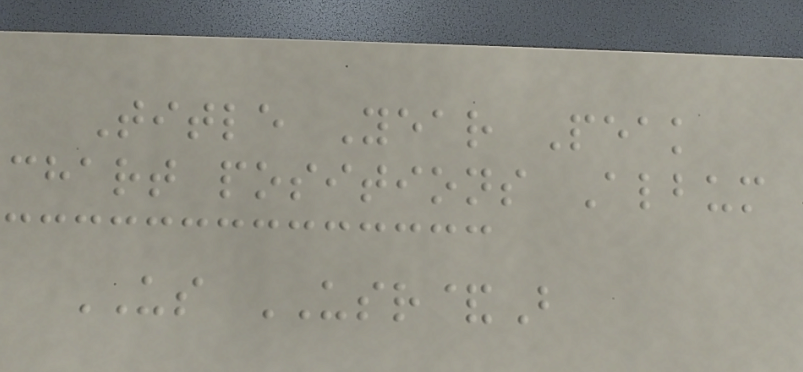Title Year Peak
chart positions Album
US USR&B
